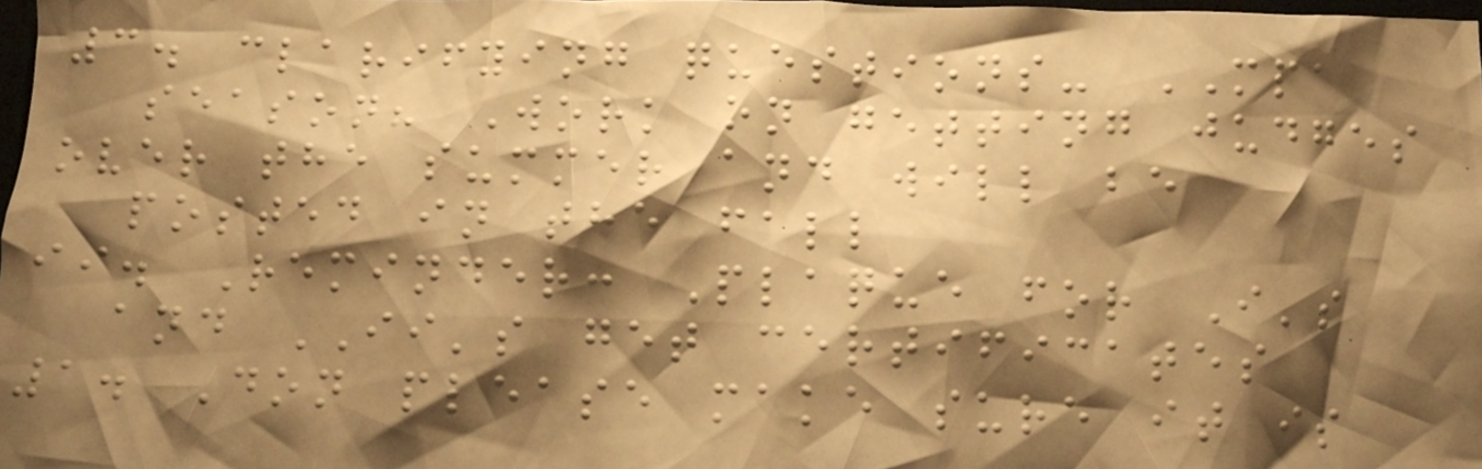3. clarifying questions- MPA
season? Work on getting judges
over the summer and will be
posted in the fall
ii. Reminder: Plaque for I's
and II's get certificates
1. Don please make sure it is
